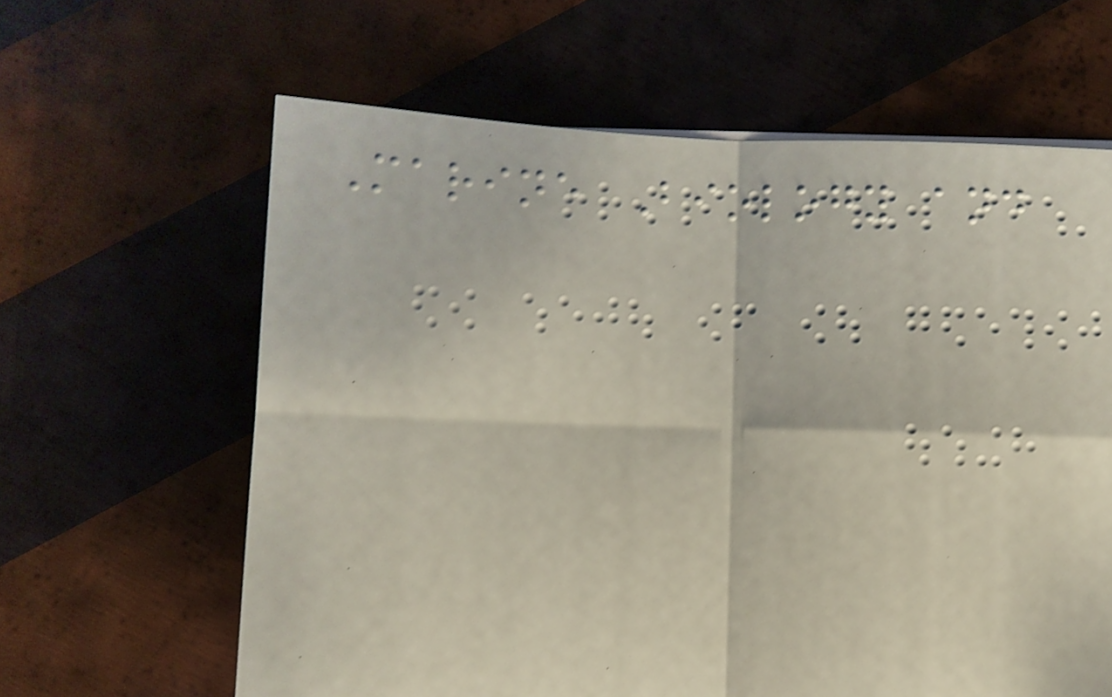Marine Biology and
